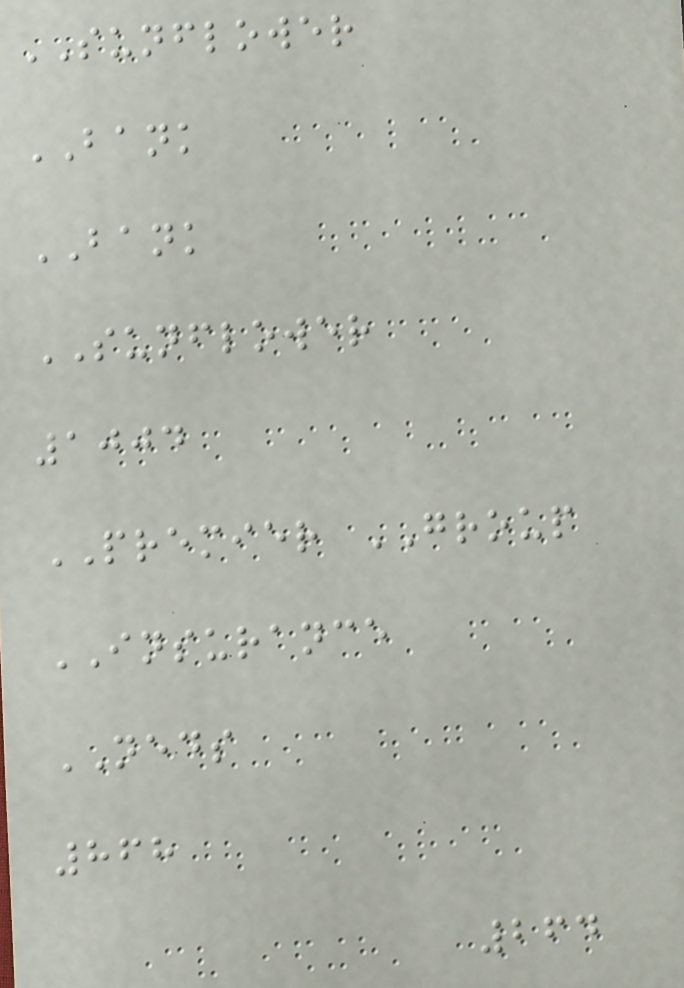SUNFLOWER
BANK
BANK
SUNFLOWER
1004
PREMIER GROUP
INSURANCE
NEDS
868
264
